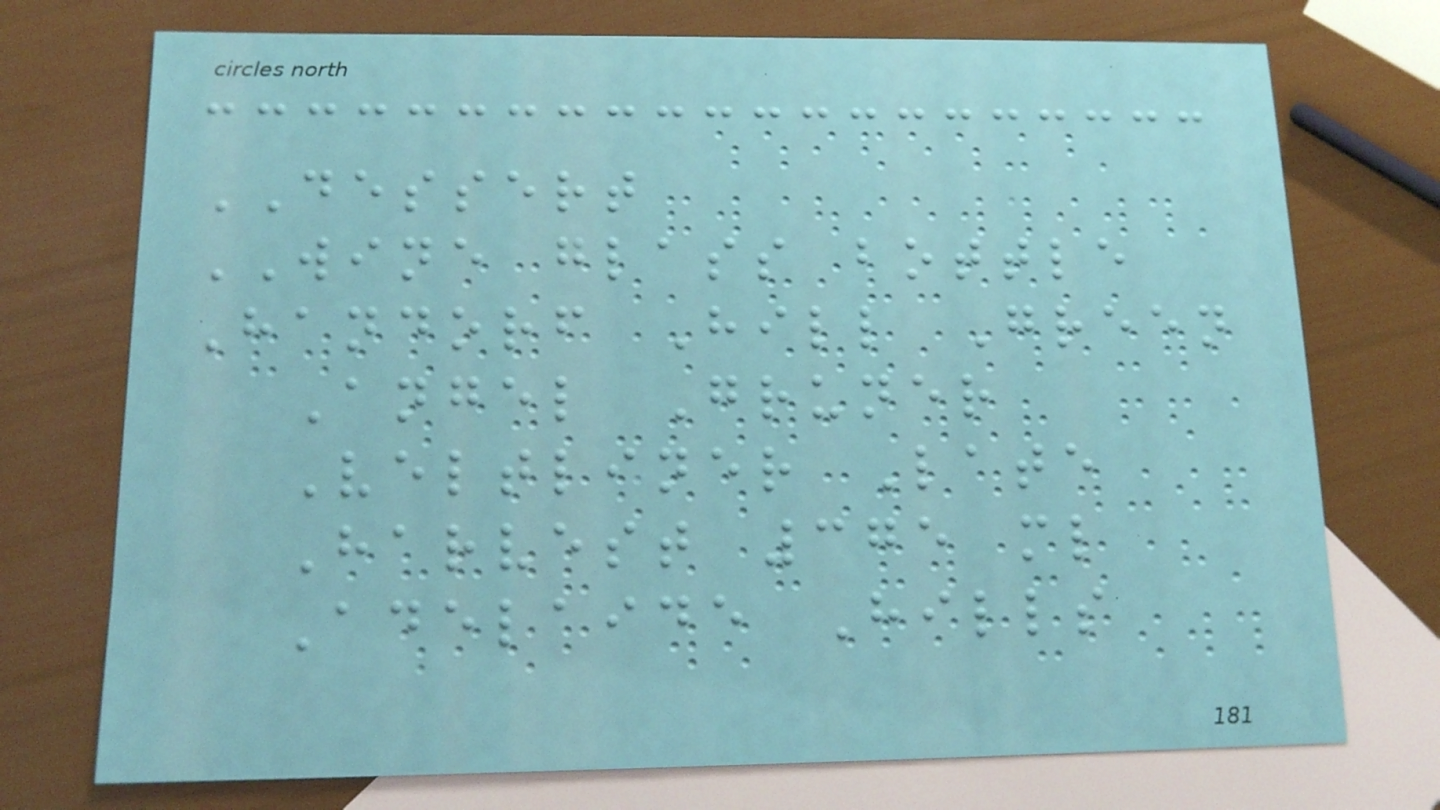DESSERT
WINE glass bottle
Handorf Hill Green
Angel Gruner
Veltliner Late
Harvest 375 ml
Adelaide Hills
